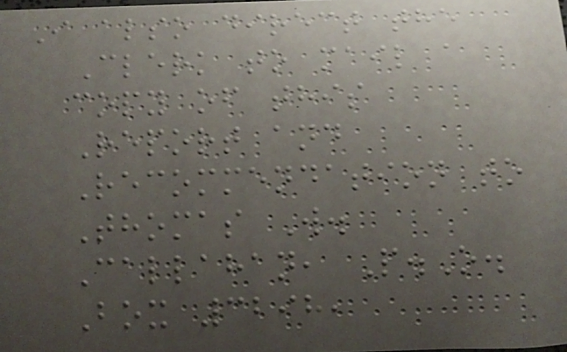I also direct the
Clerk to mail a
copy of this
Report and
Recommendation to
Thomas W.
Callahan, P.O.
Box 3298,
